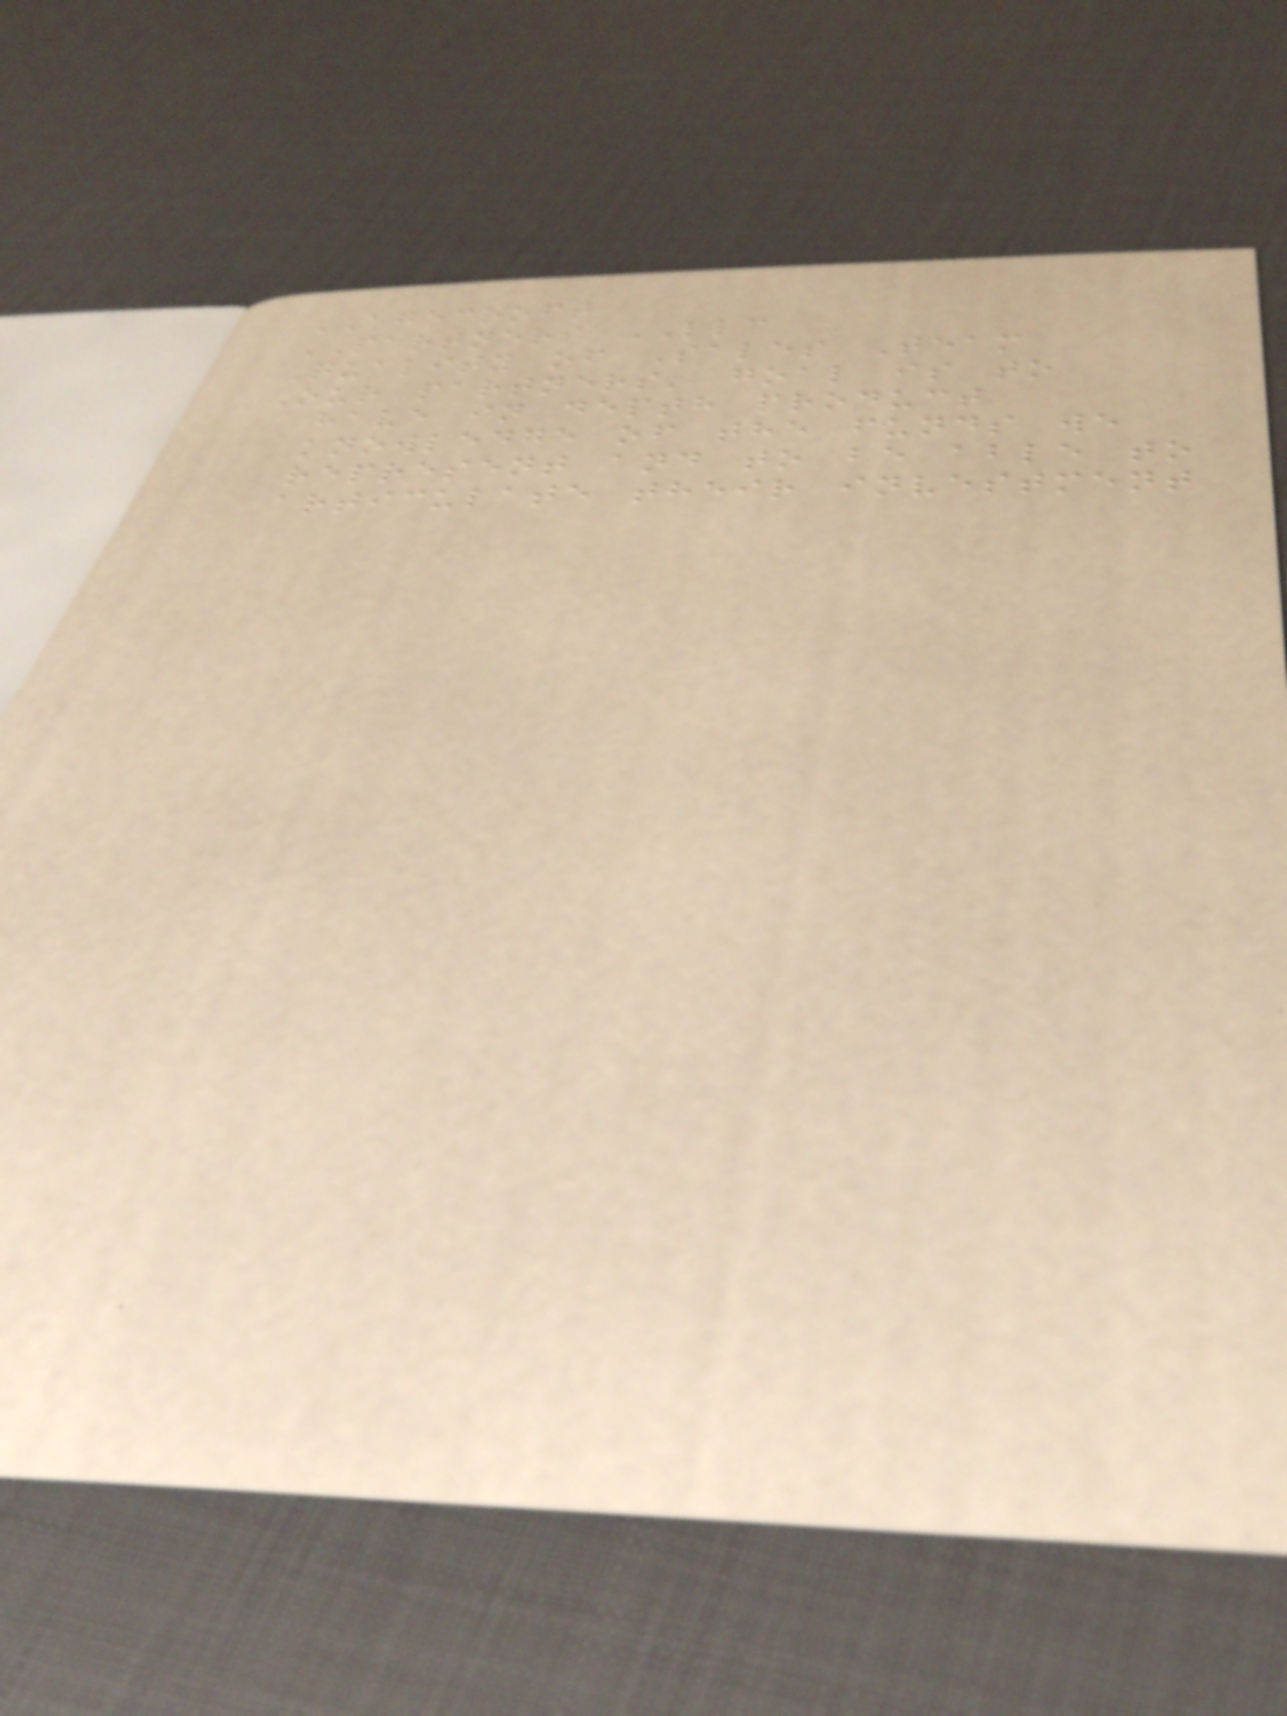AGECROFT
PARTNERS LLC
Quality of Sales Team
Our partners' goal is to
have in depth product
knowledge of the funds we
represent and to be able to
articulate their investment
